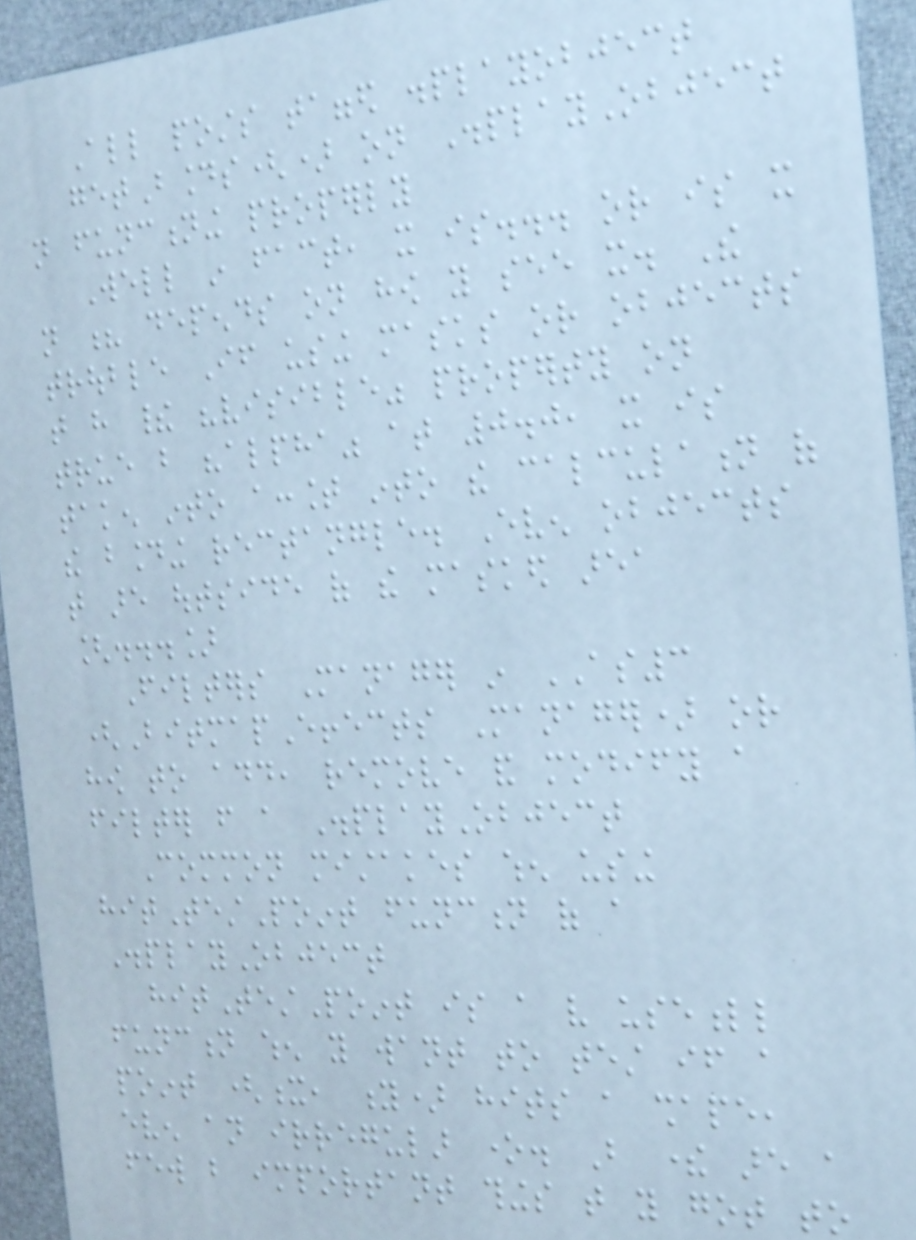All posts tagged displayobject
getBounds() on DisplayObject
not functioning properly
Well in fact, it is... or is it
not ? depends on how you see it. The
trouble If using masks or objects
that have their "visible" property on
true but "alpha" at 0.0, it is
taken into account into the calculation of
the bounding rectangle. Even objects
that are outside of the masked area
[...]
Filters Manager in AS3
(BitmapEffects Manager) or
how to add, remove and modify a
filter from a DisplayObject
Common mistakes when using
hitTestPoint function of a
DisplayObject
hitTestPoint is a very usefull
function when you want to test if a
point (x, y) hits a shape,
even an irregular one. But there are a
few but important things that you got to
